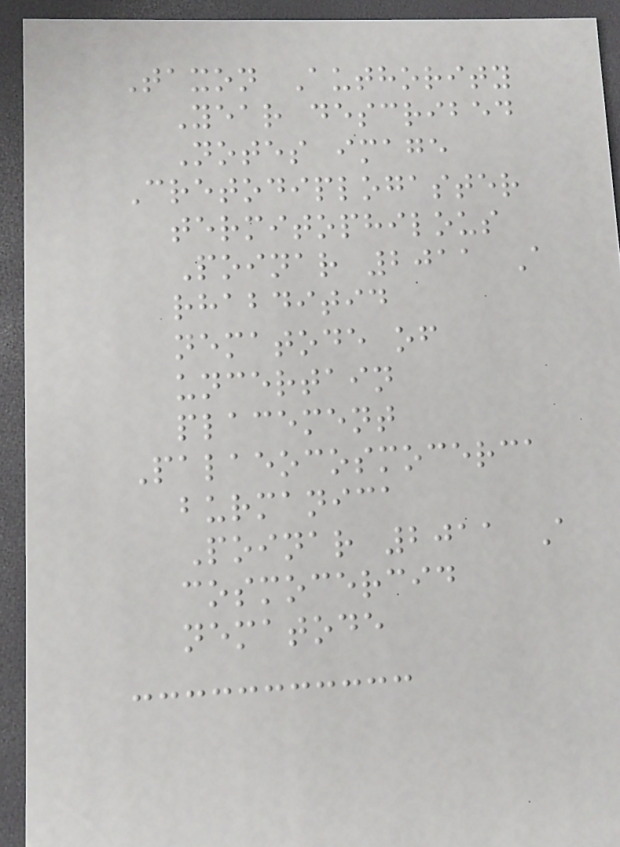Taxon Authority
Year described
Notes image
Cretodiplogaster
termitophilous
Poinar 2011 A
rhabditid
nematode of
uncertain
placement
Palaeocosmocerca
burmanica
Poinar 2011 A
cosmocercid
nematode
